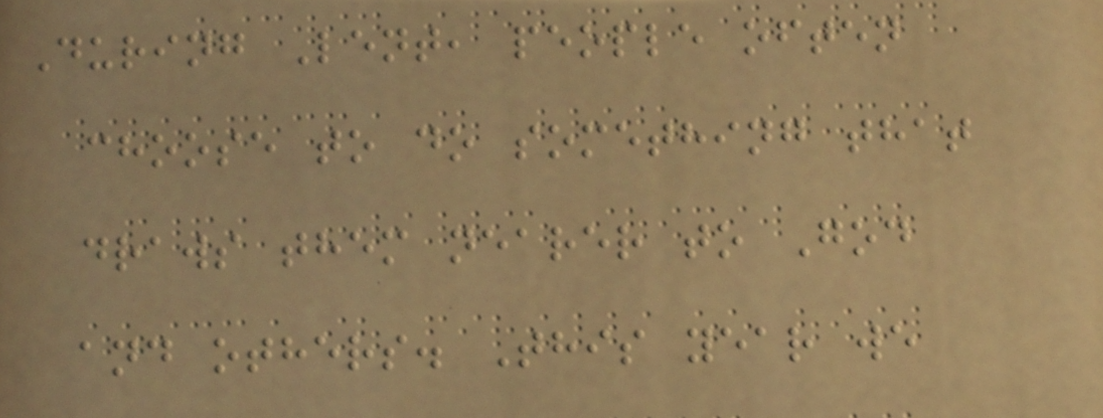During Lent, people often
choose to do something that
draws them nearer to God
and others. This year we
